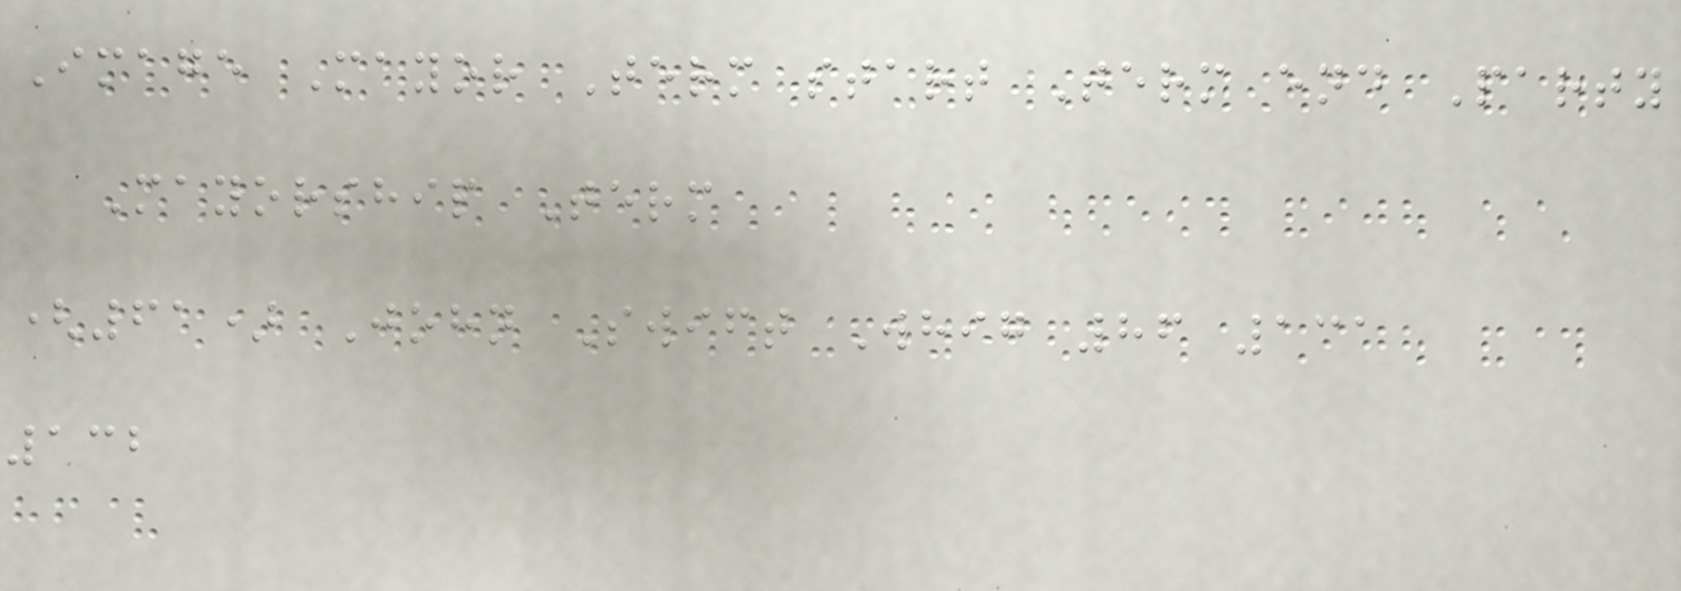Image Mayor Term start Term end Party
Mayorship Term
(61) John Swift Whig 86 131
132
